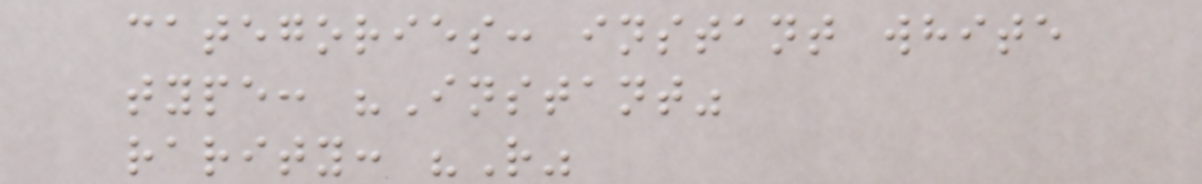categories: instant white
type: "Instant"
rarity: "R"
